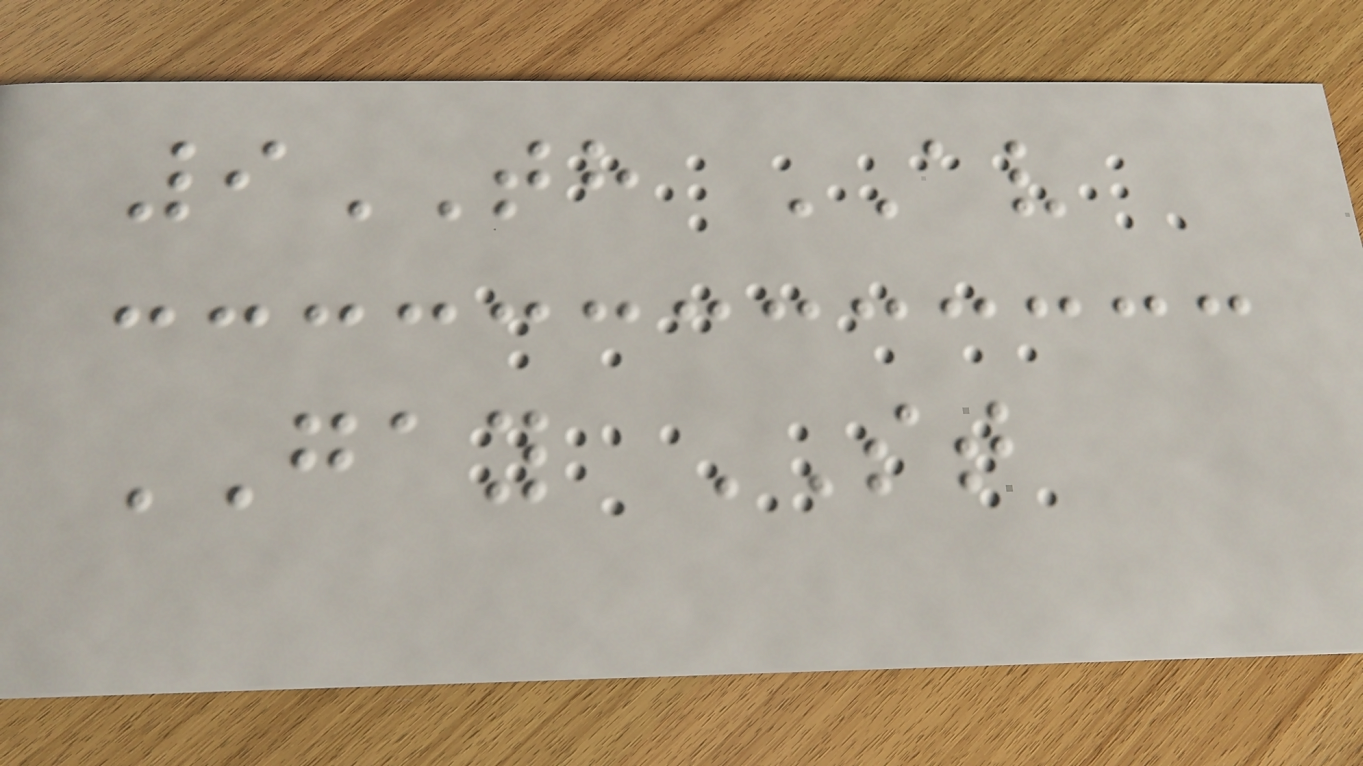9TH AV
GAY ST
